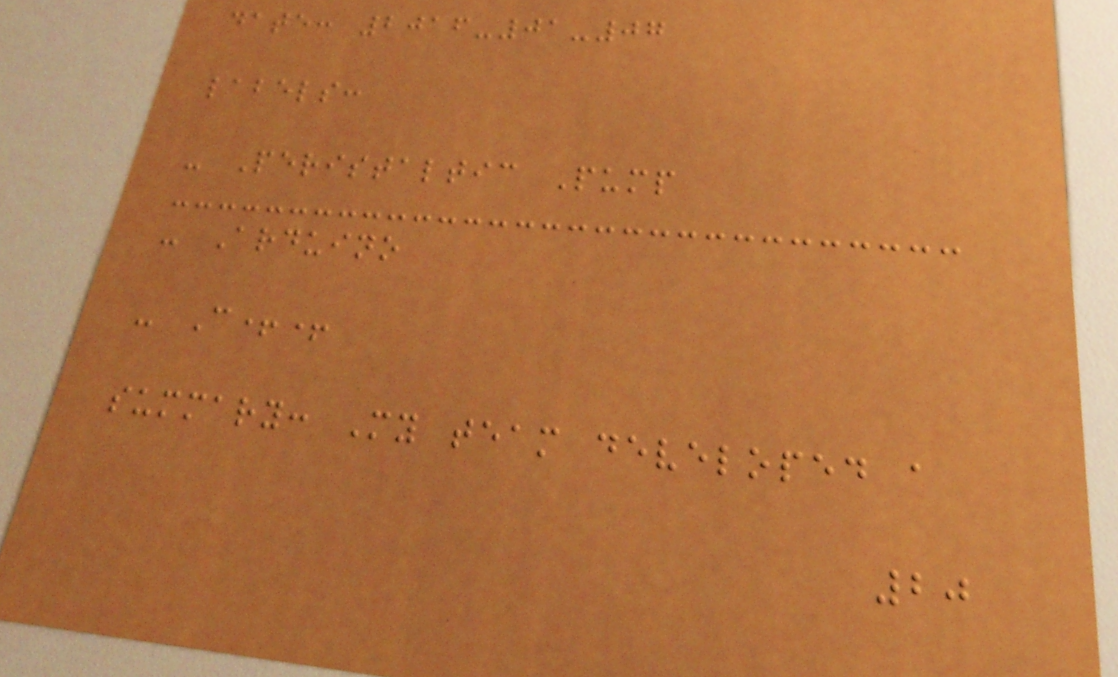date: 2016-01-07
labels:
- Peristaltic Pump
- Arduino
- C++
summary: My team developed a
20
